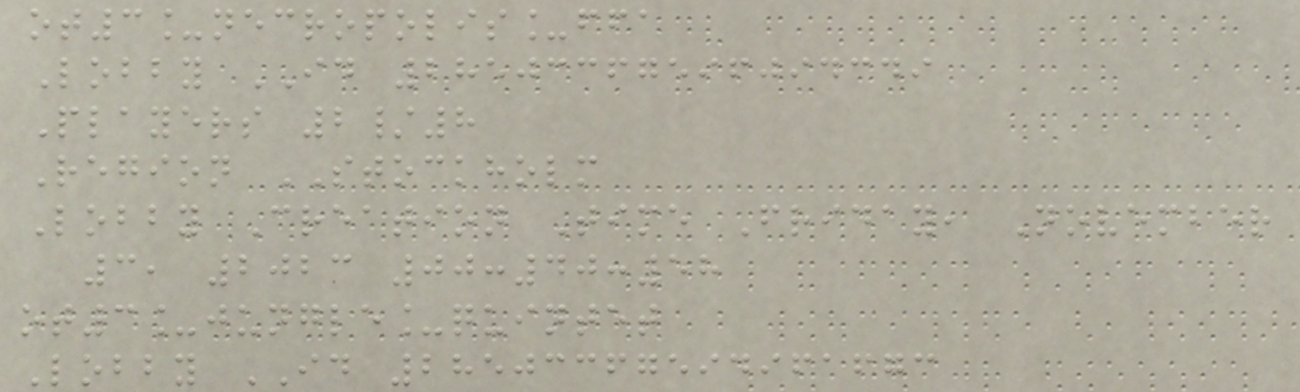ot3_necropolis_ffa
Lobby ID 28503367596094349
Players 2/8
Region STOCKHOLM
Lobby Creation Time Friday, November
3, 2023 00:40:58
ot3_jungle_quintet
Lobby ID 28503367594961673
